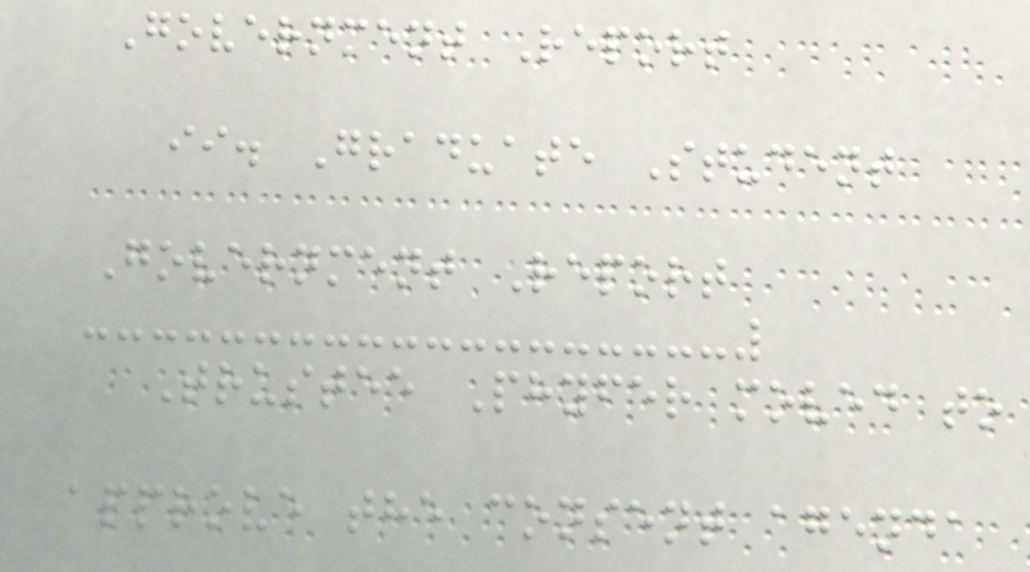Government Report
ii. Graduate Student
Government Report
Trustee Phyfer moved to
approve the consent agenda
